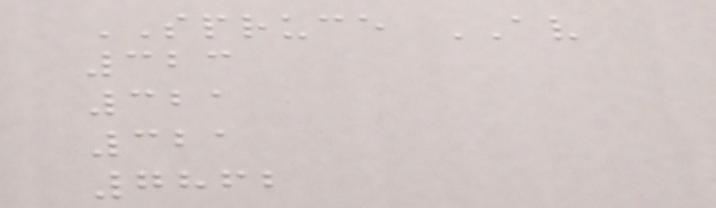SPRUCE AV
323
321
321
7862
